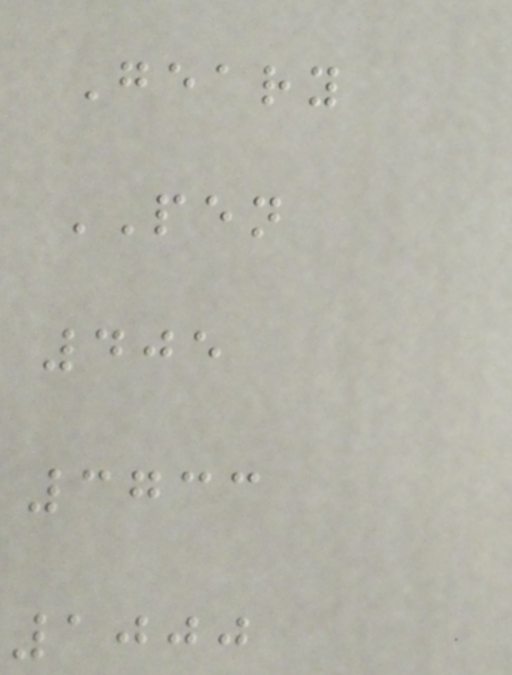Geary
PEN
405
3733
1000
